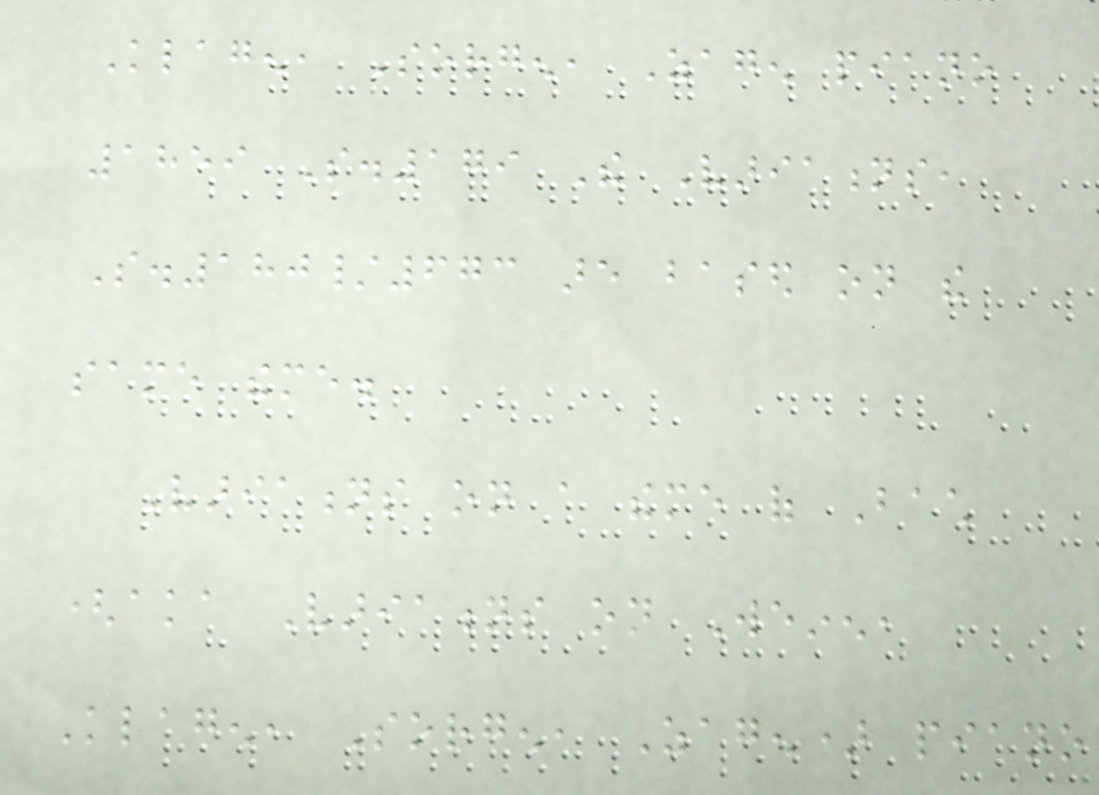Klagen, Sorgen, Zagen piano
1859 S.179 The Variations,
S.180/673 are based on the
same theme.
Variations on a theme of Bach
(aka Variations on Weinen,
Klagen, Sorgen, Zagen) piano
